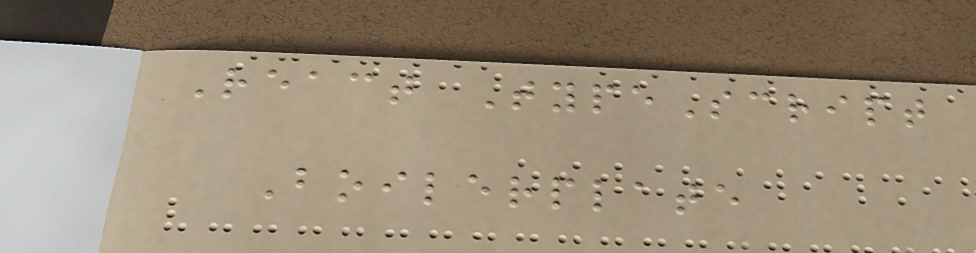React TypeScript
Boilerplate
